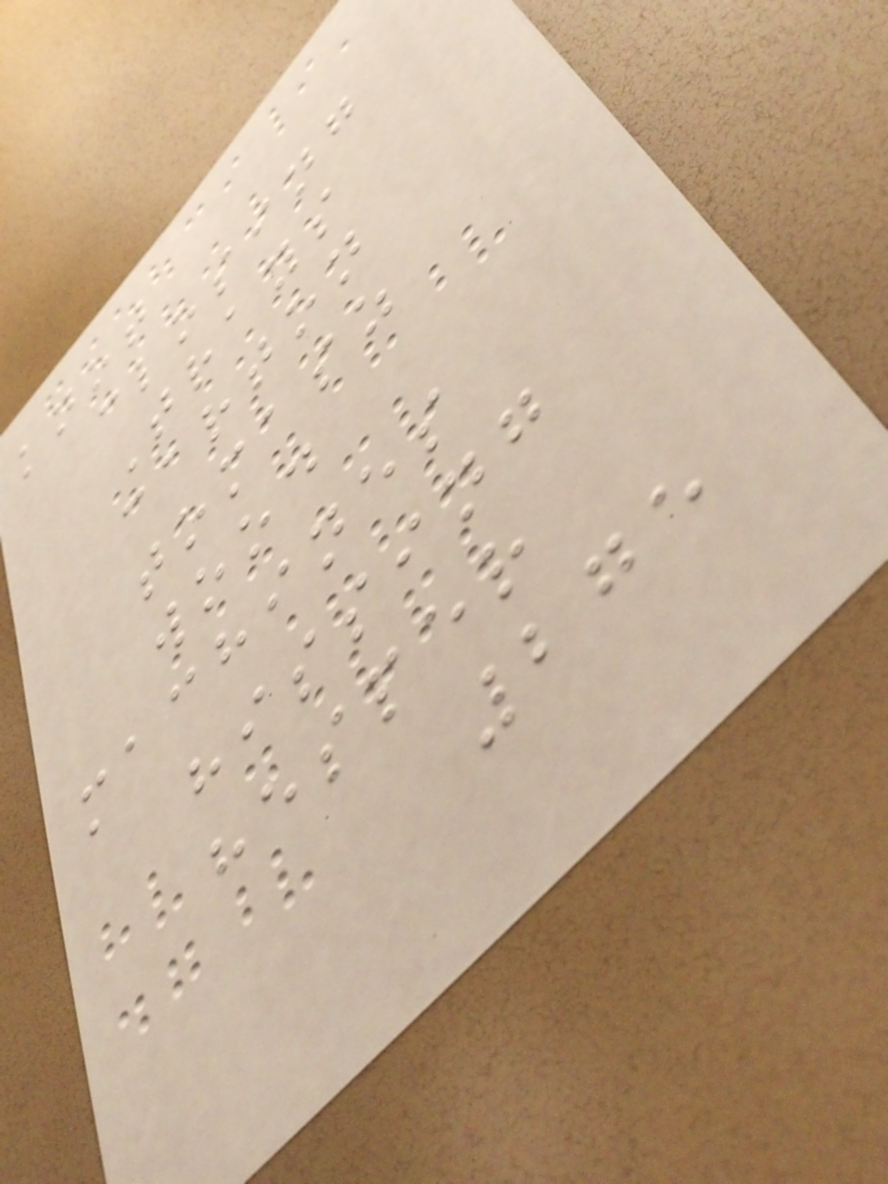knot
closing
Trays
carton
tomasz
wood
machines
hissing
hesper
275
